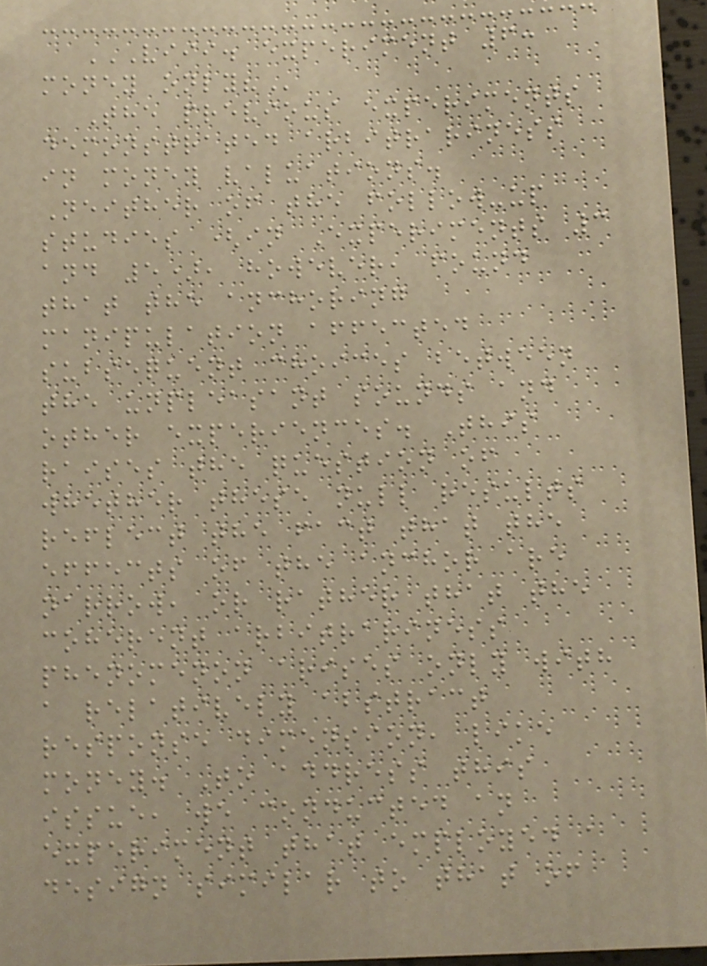VIII. EXPERIMENT 6:
MONEY ONLY?
The previous experiments
demonstrated arbitrariness
in money valuations.
Neither of the follow-up
studies (in Experiments 3
and 5), however, found
that the anchoring
manipulation affected
subsequent choices between
the unpleasant sounds and
other experiences. This
raises the question of
whether these null results
reflect the fact that the
effects of the anchor are
narrow, or rather that the
coherent arbitrariness
phenomenon arises only with
a relatively abstract
response dimension, like
money. To address this
issue, we conducted an
experiment that employed a
design similar to that of
